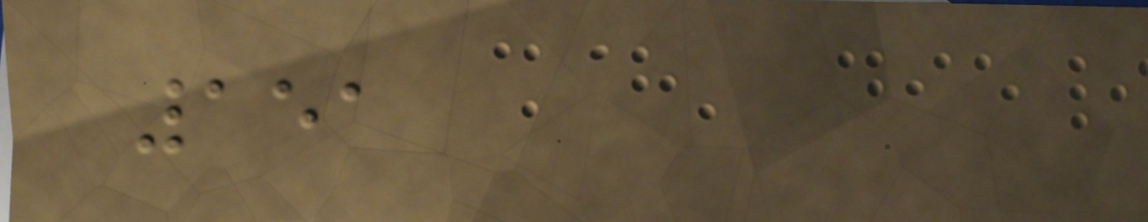151
